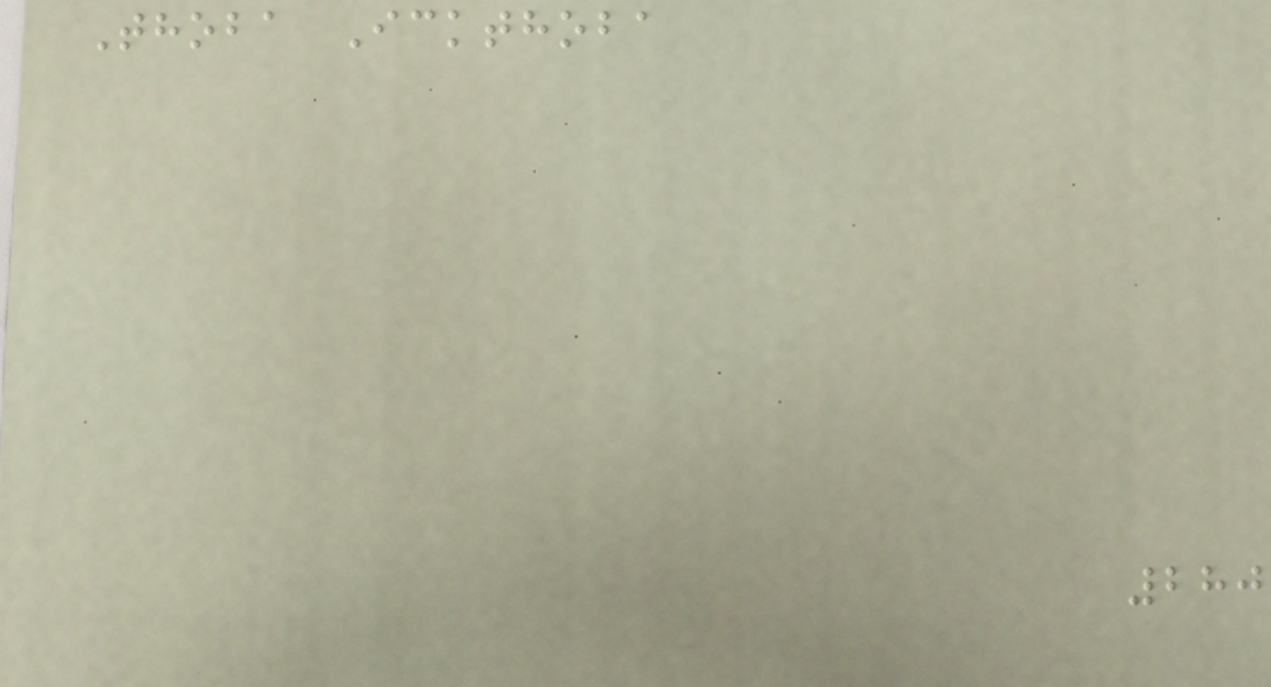Thoba Ickthoba
280
